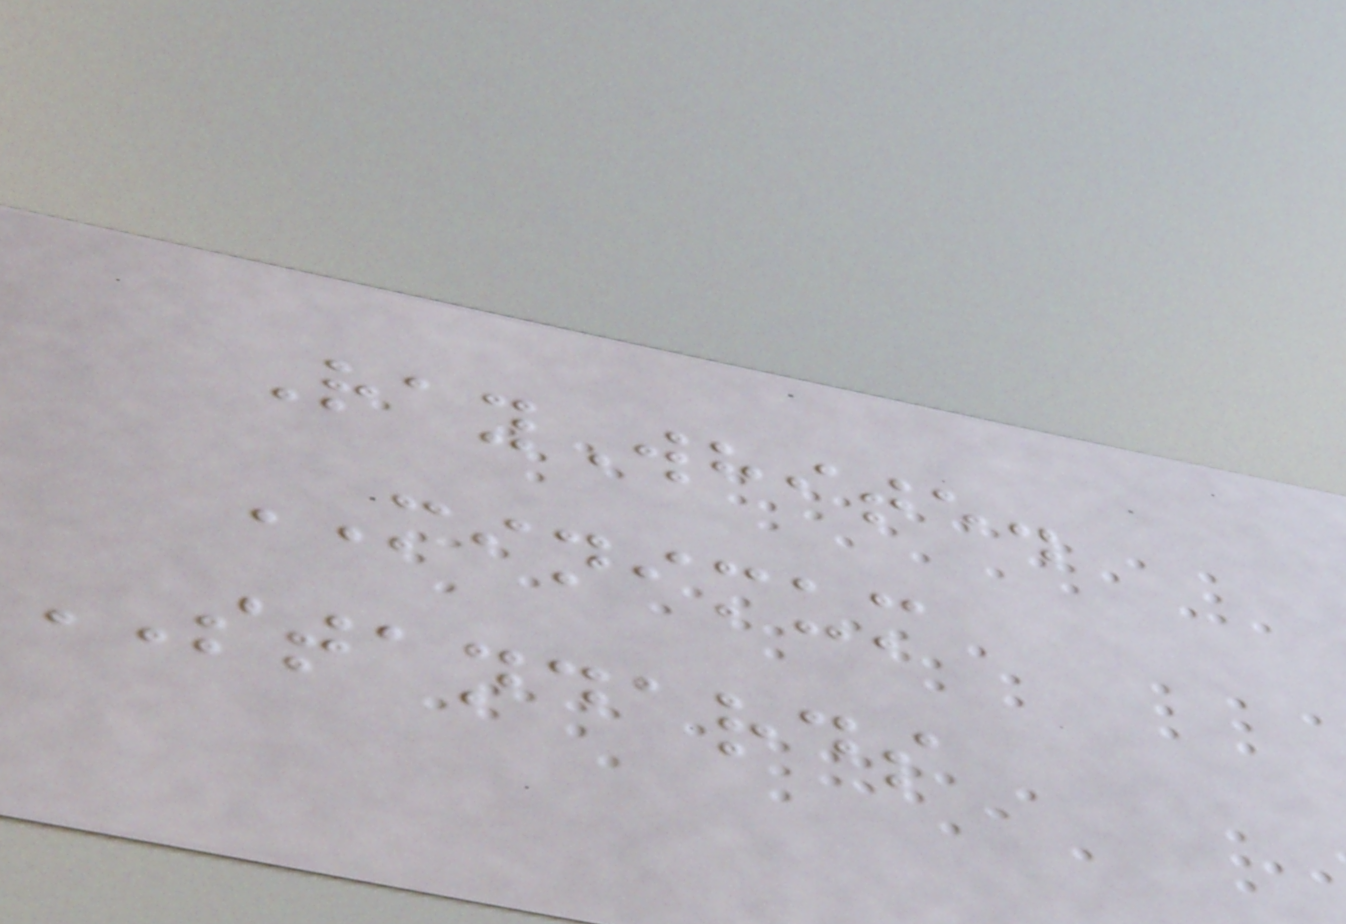RayWhite.
MINIMUM
STANDARDS
